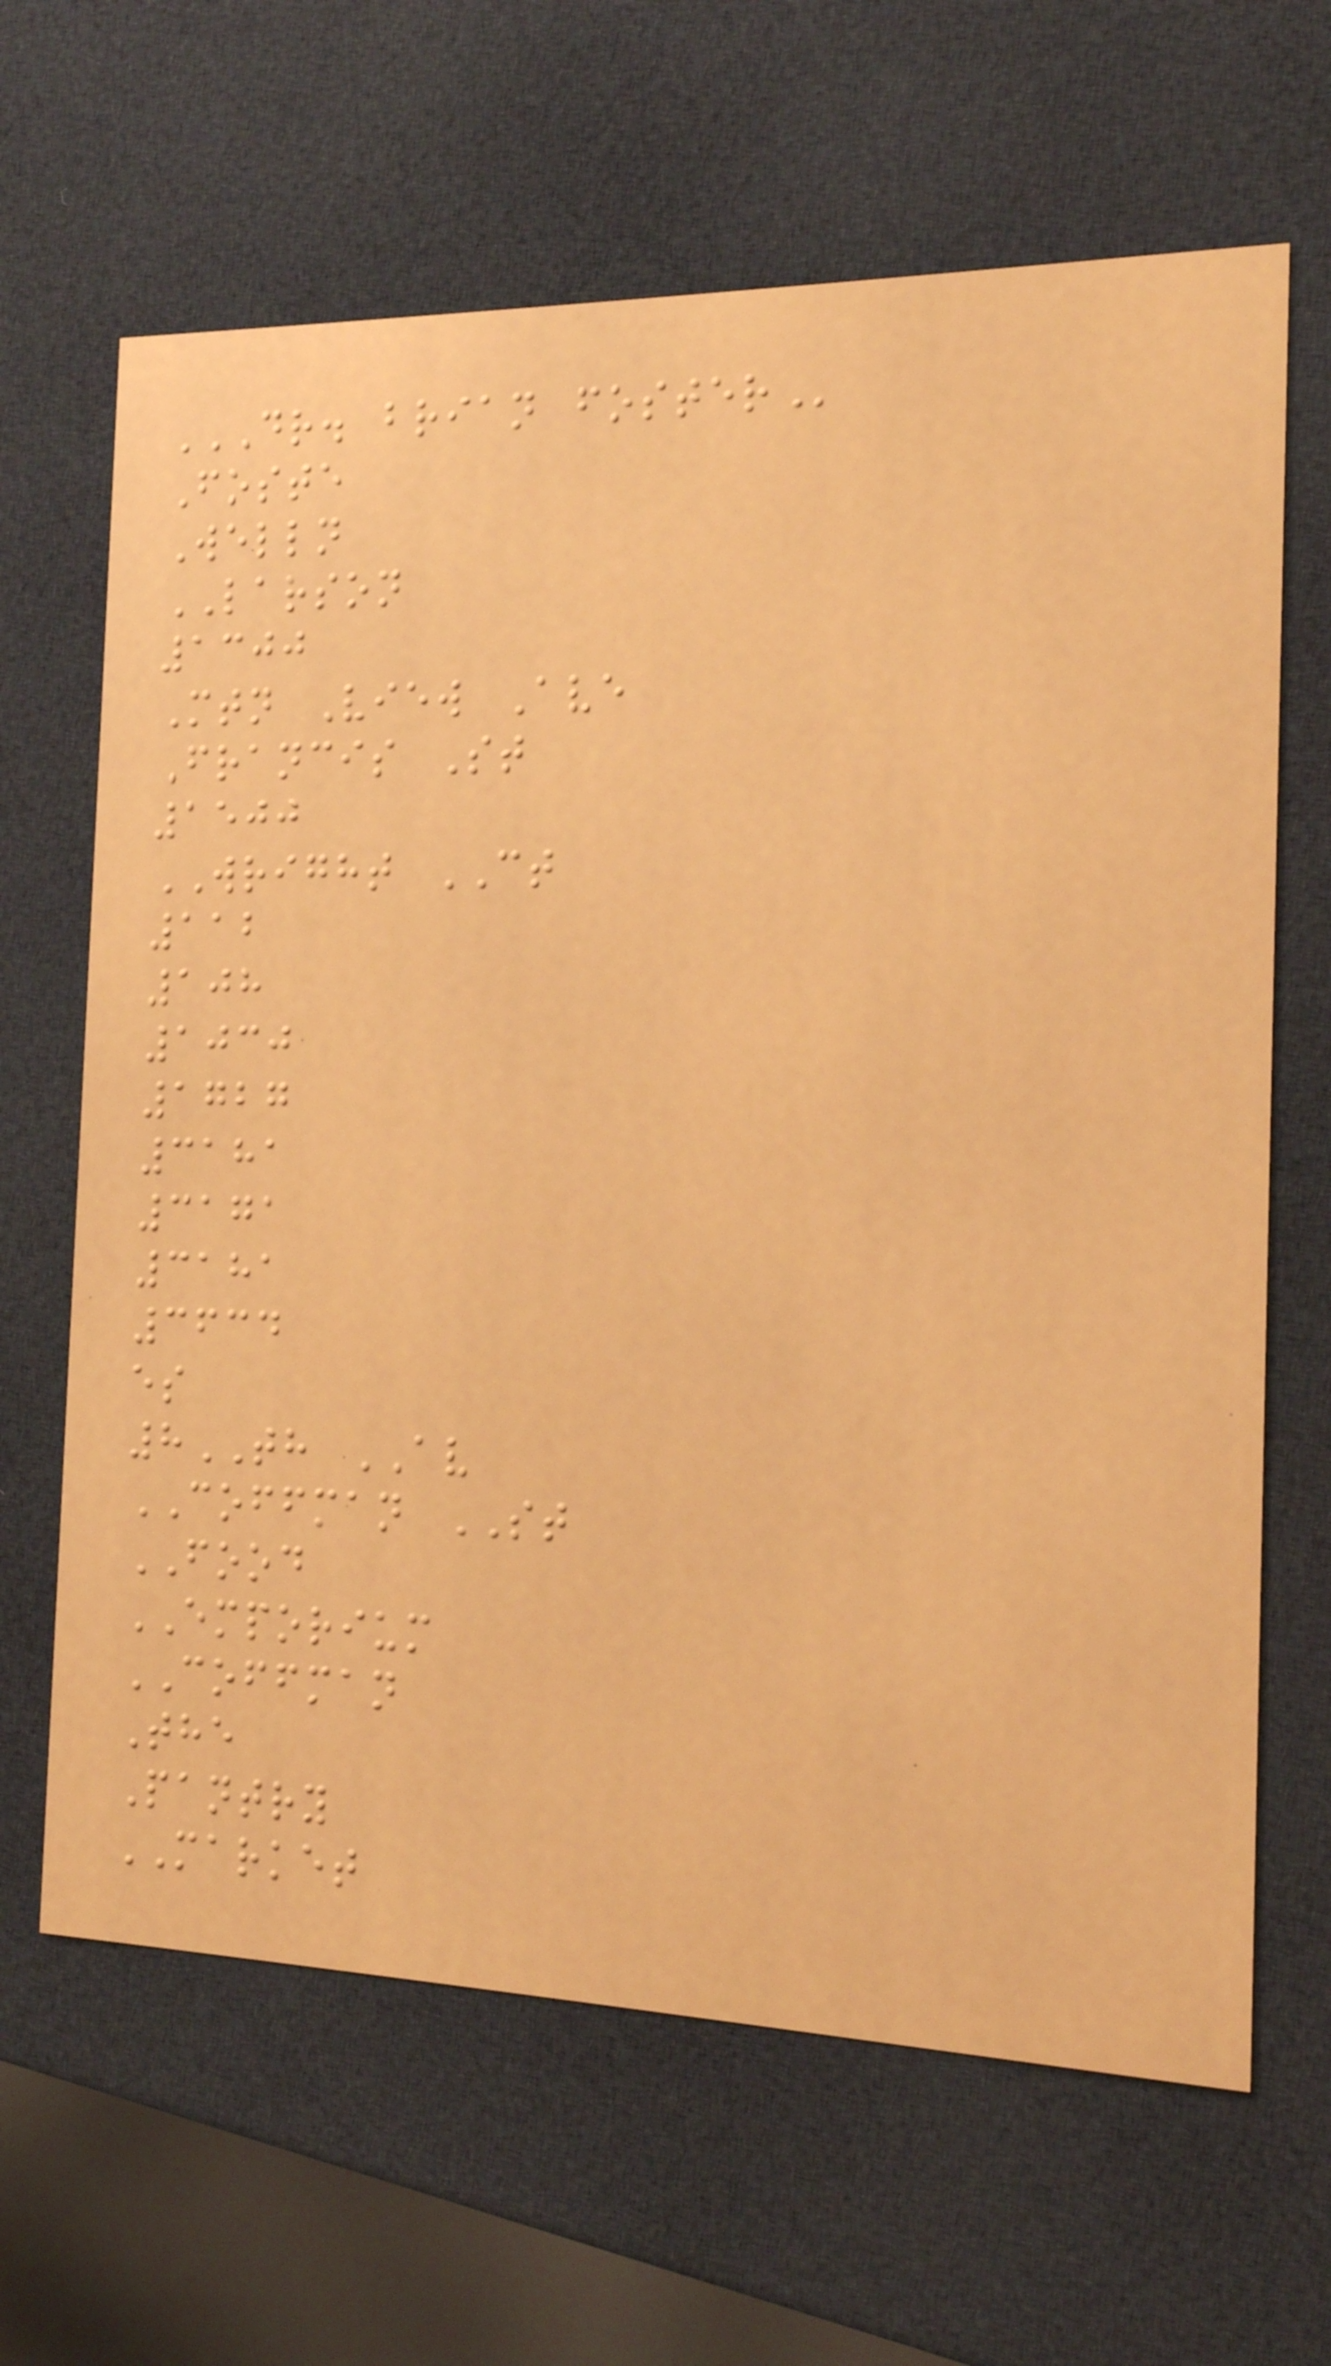DR. BRIAN FOSTER
Foste
Welln
LARSON
1300
Mtn View Ave
Francis St
1500
WRIGHT CT
112
108
1030
1727
3181
3171
3181
3634
es
8TH AV
COFFMAN ST
FOOD
EMPORIUM
COFFMAN
The
Pantry
MARKET
